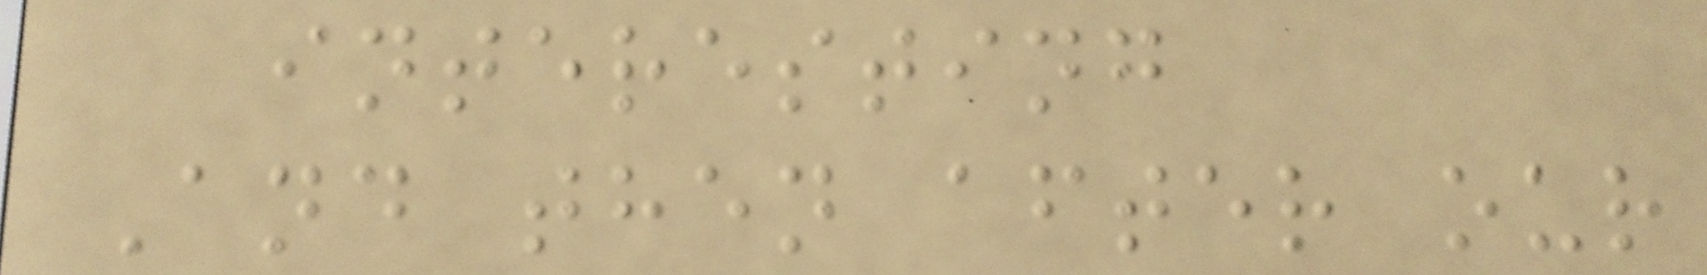interesting
And then after our
